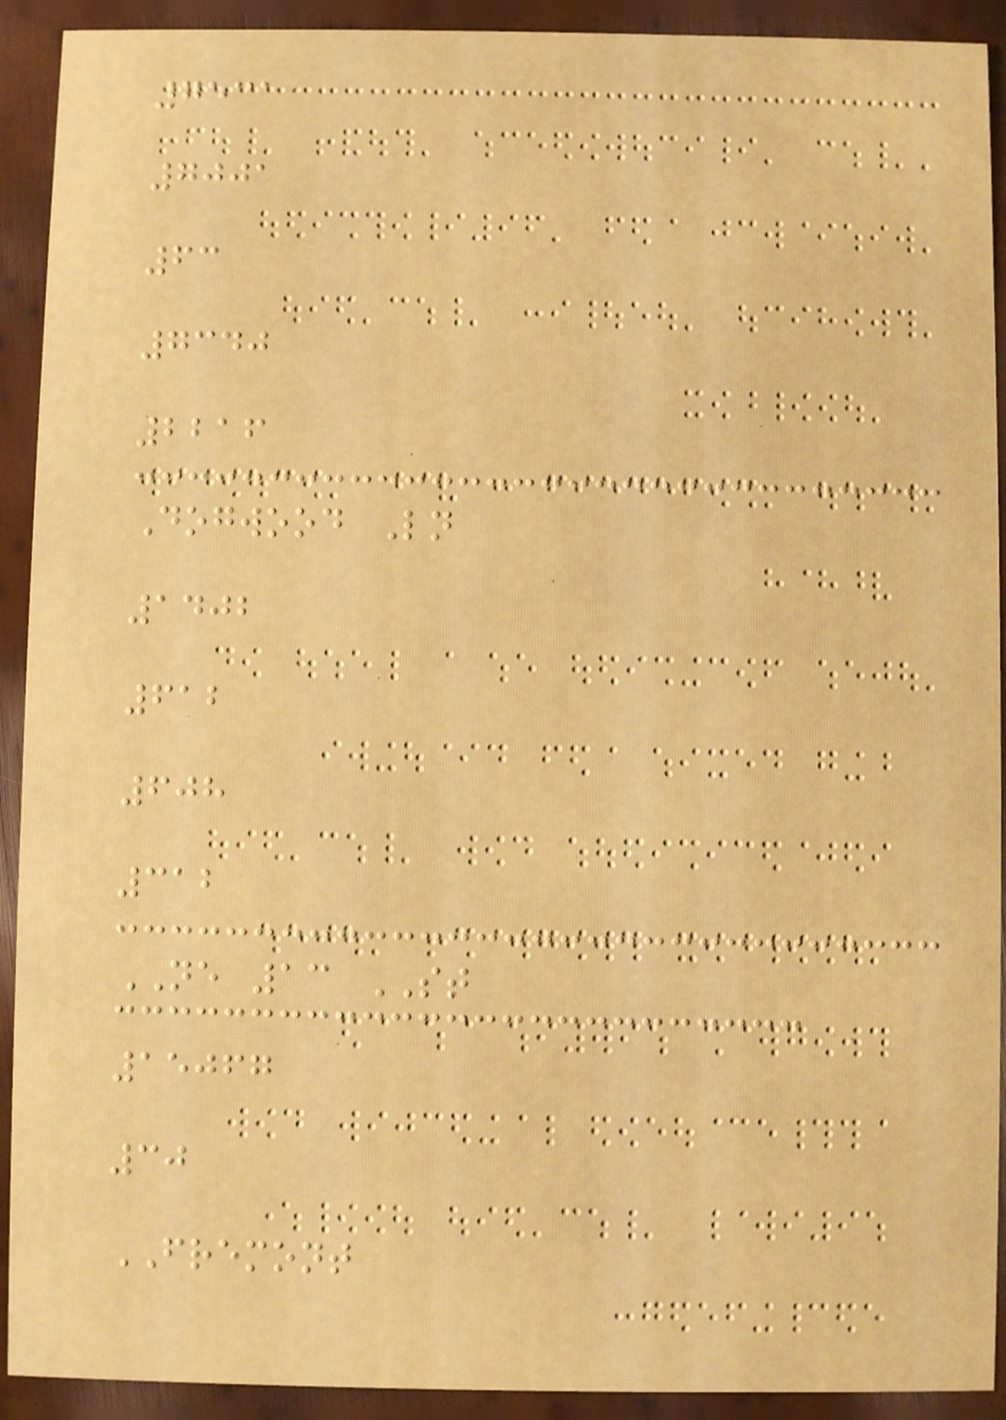7531
7001
63
7340
2216
Dogwood Ln
1402
612
608
312
NE 13 ST
15067
30
FREMONT
